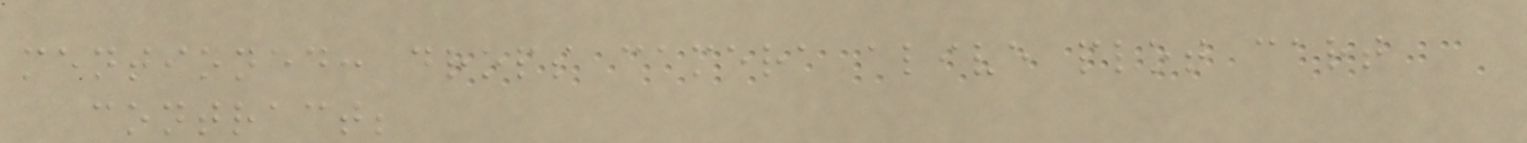mentioned: drops camera alive plot cart
contract;
